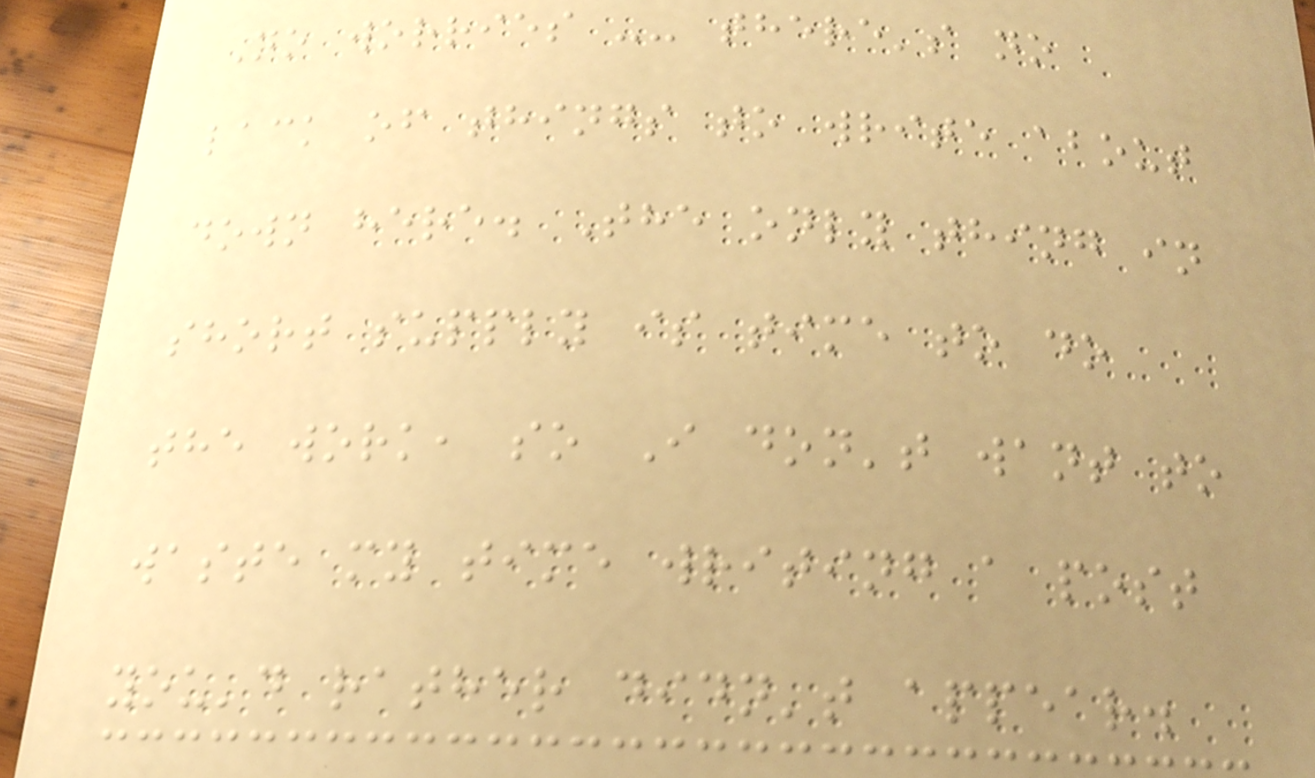No worries -- there's no
lack of things to write about
down here. The only thing in
short supply is time to do
the work, so I don't want to
waste my time writing a post
you'd rather didn't appear.
